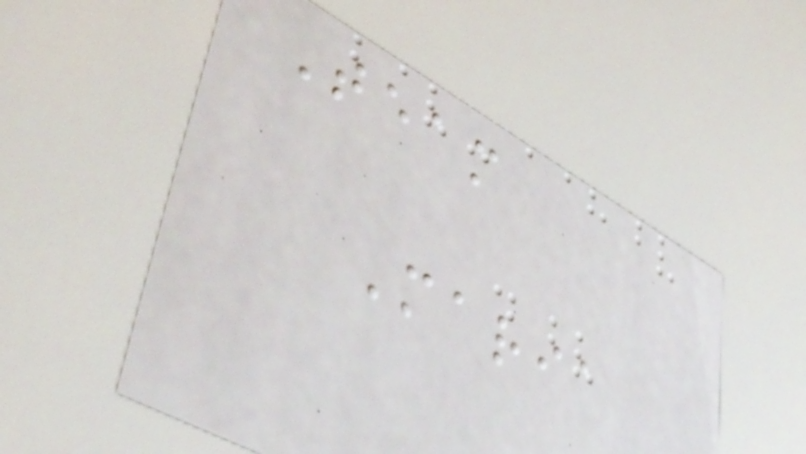Team
Maria
